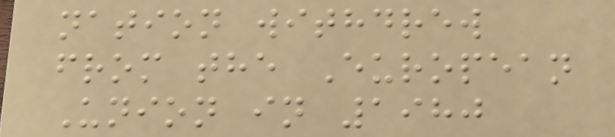nation withdrew
from the European
Union in 1980
